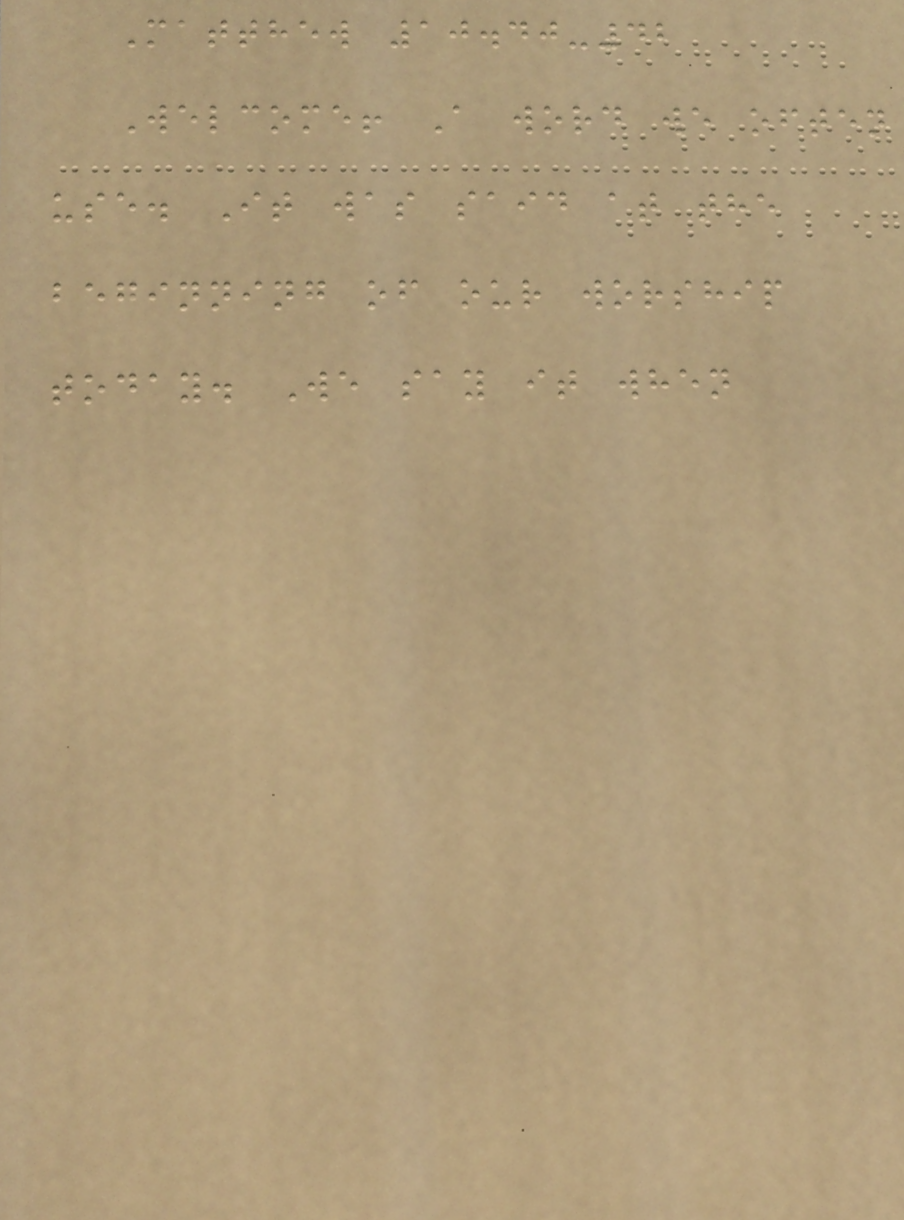Matthew 10.40-42
Welcome! A word we often
use. It was said at the
beginning of our worship
today. We say it when
